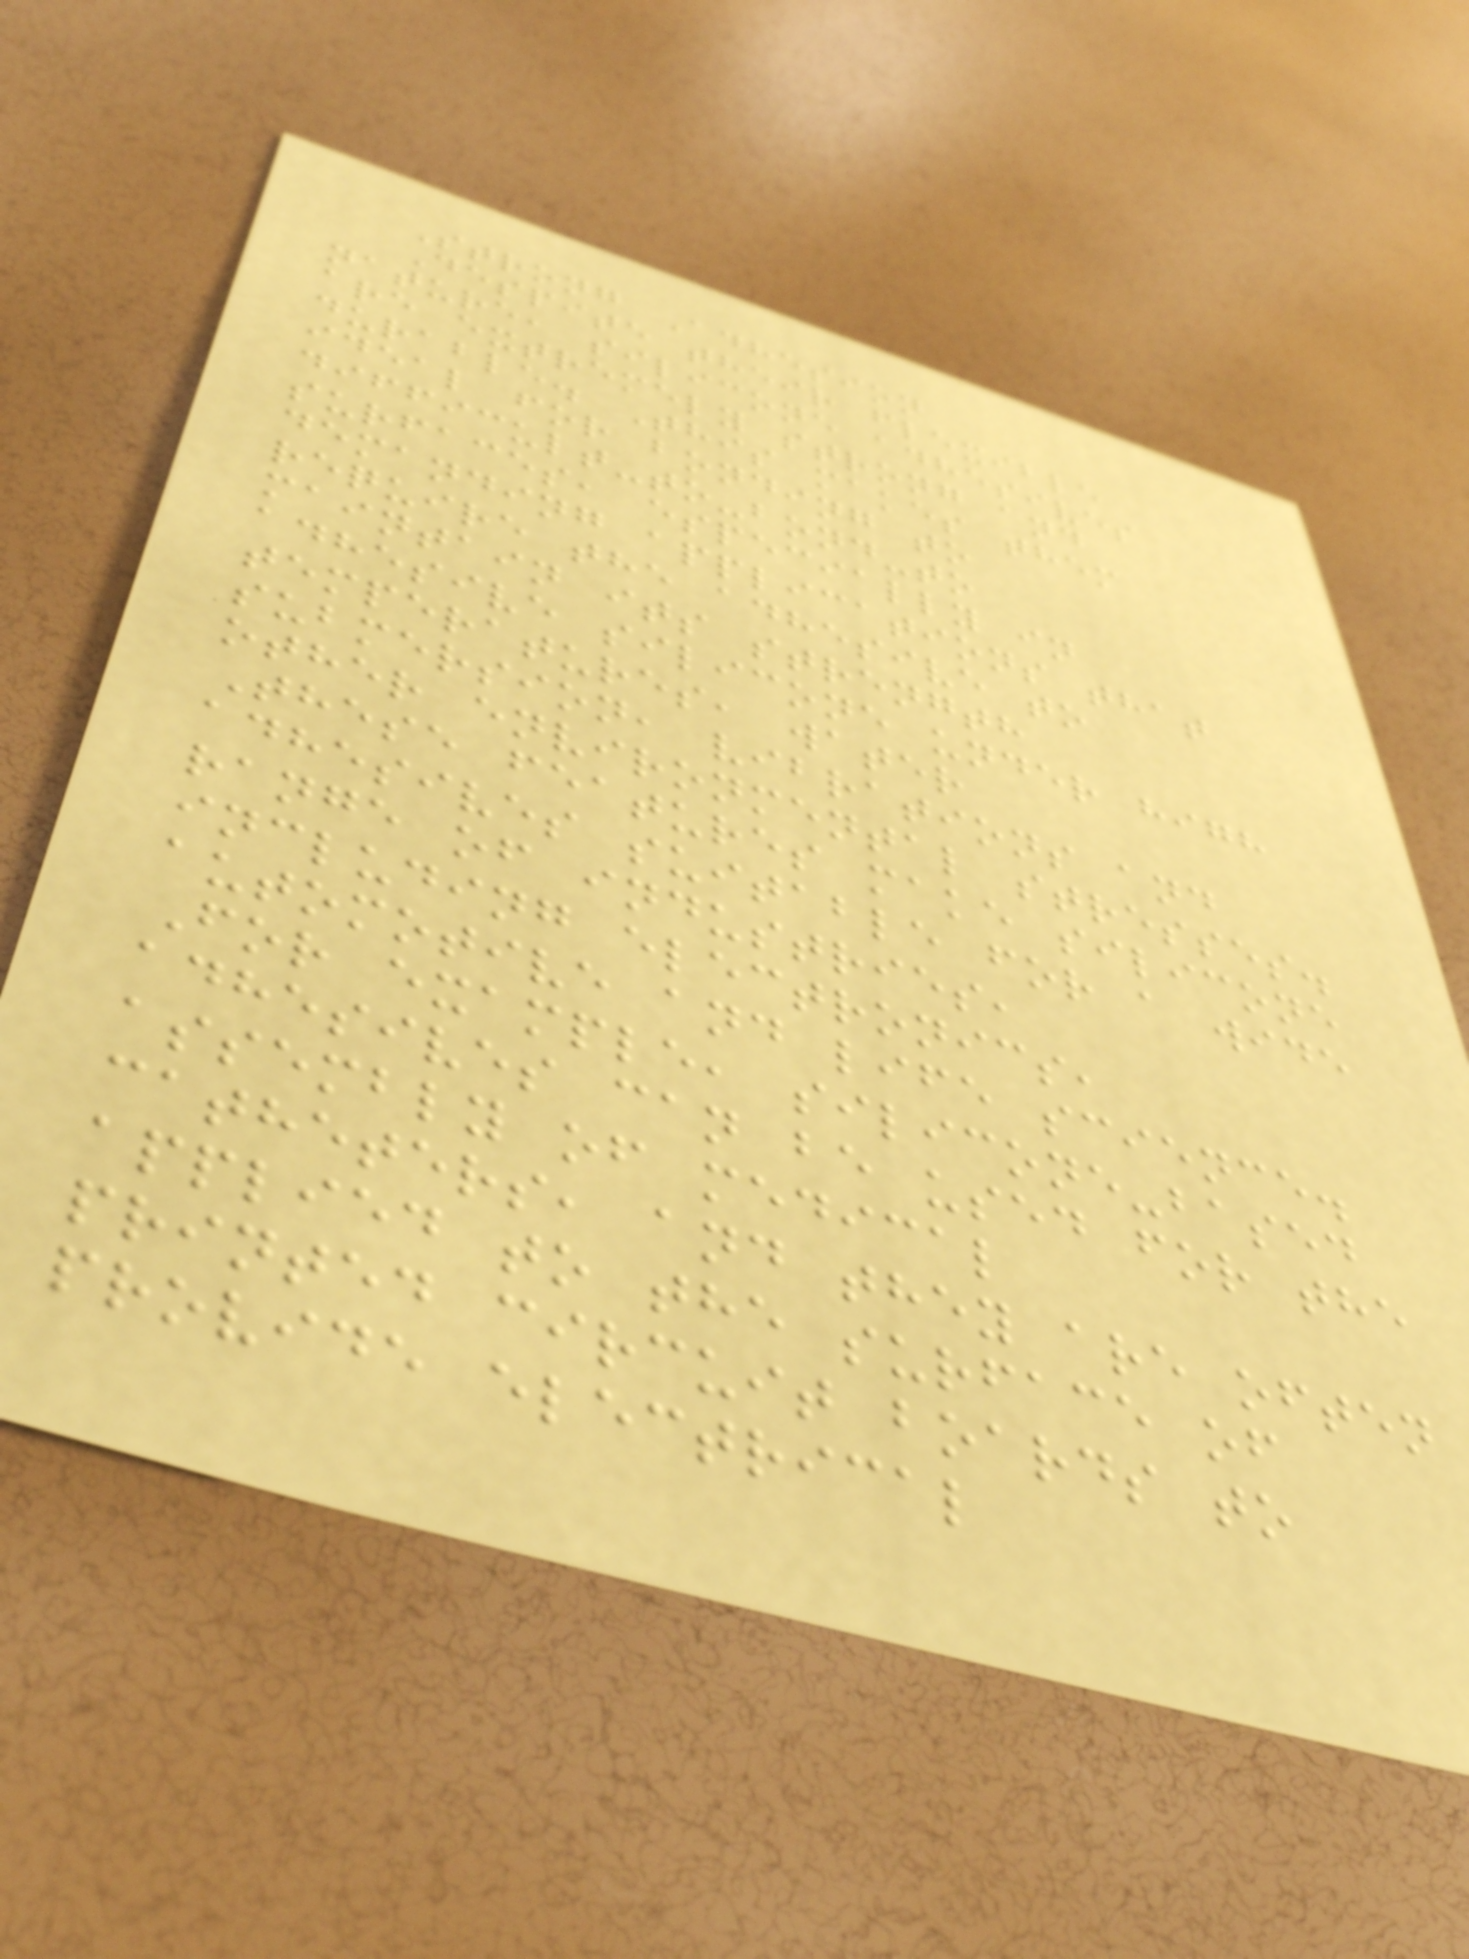Strong Adhesion
Despite their flexible
nature, silicone adhesives
are extremely strong and
durable. This makes them
ideal for bonding to
difficult-to-bond-to
surfaces, especially in
demanding applications that
require the adhesive to
maintain its strength
adhesive silicone under high
temperatures, water
submersion, vibrations and
other environmental stresses.
These features make silicone
adhesives suitable for a wide
range of industries,
including electronics,
automotive and life science.
For example, silicone-based
adhesives can be used for the
assembly of medical
catheters, and they are often
applied to the surface of
printed circuit boards to
provide electrical
